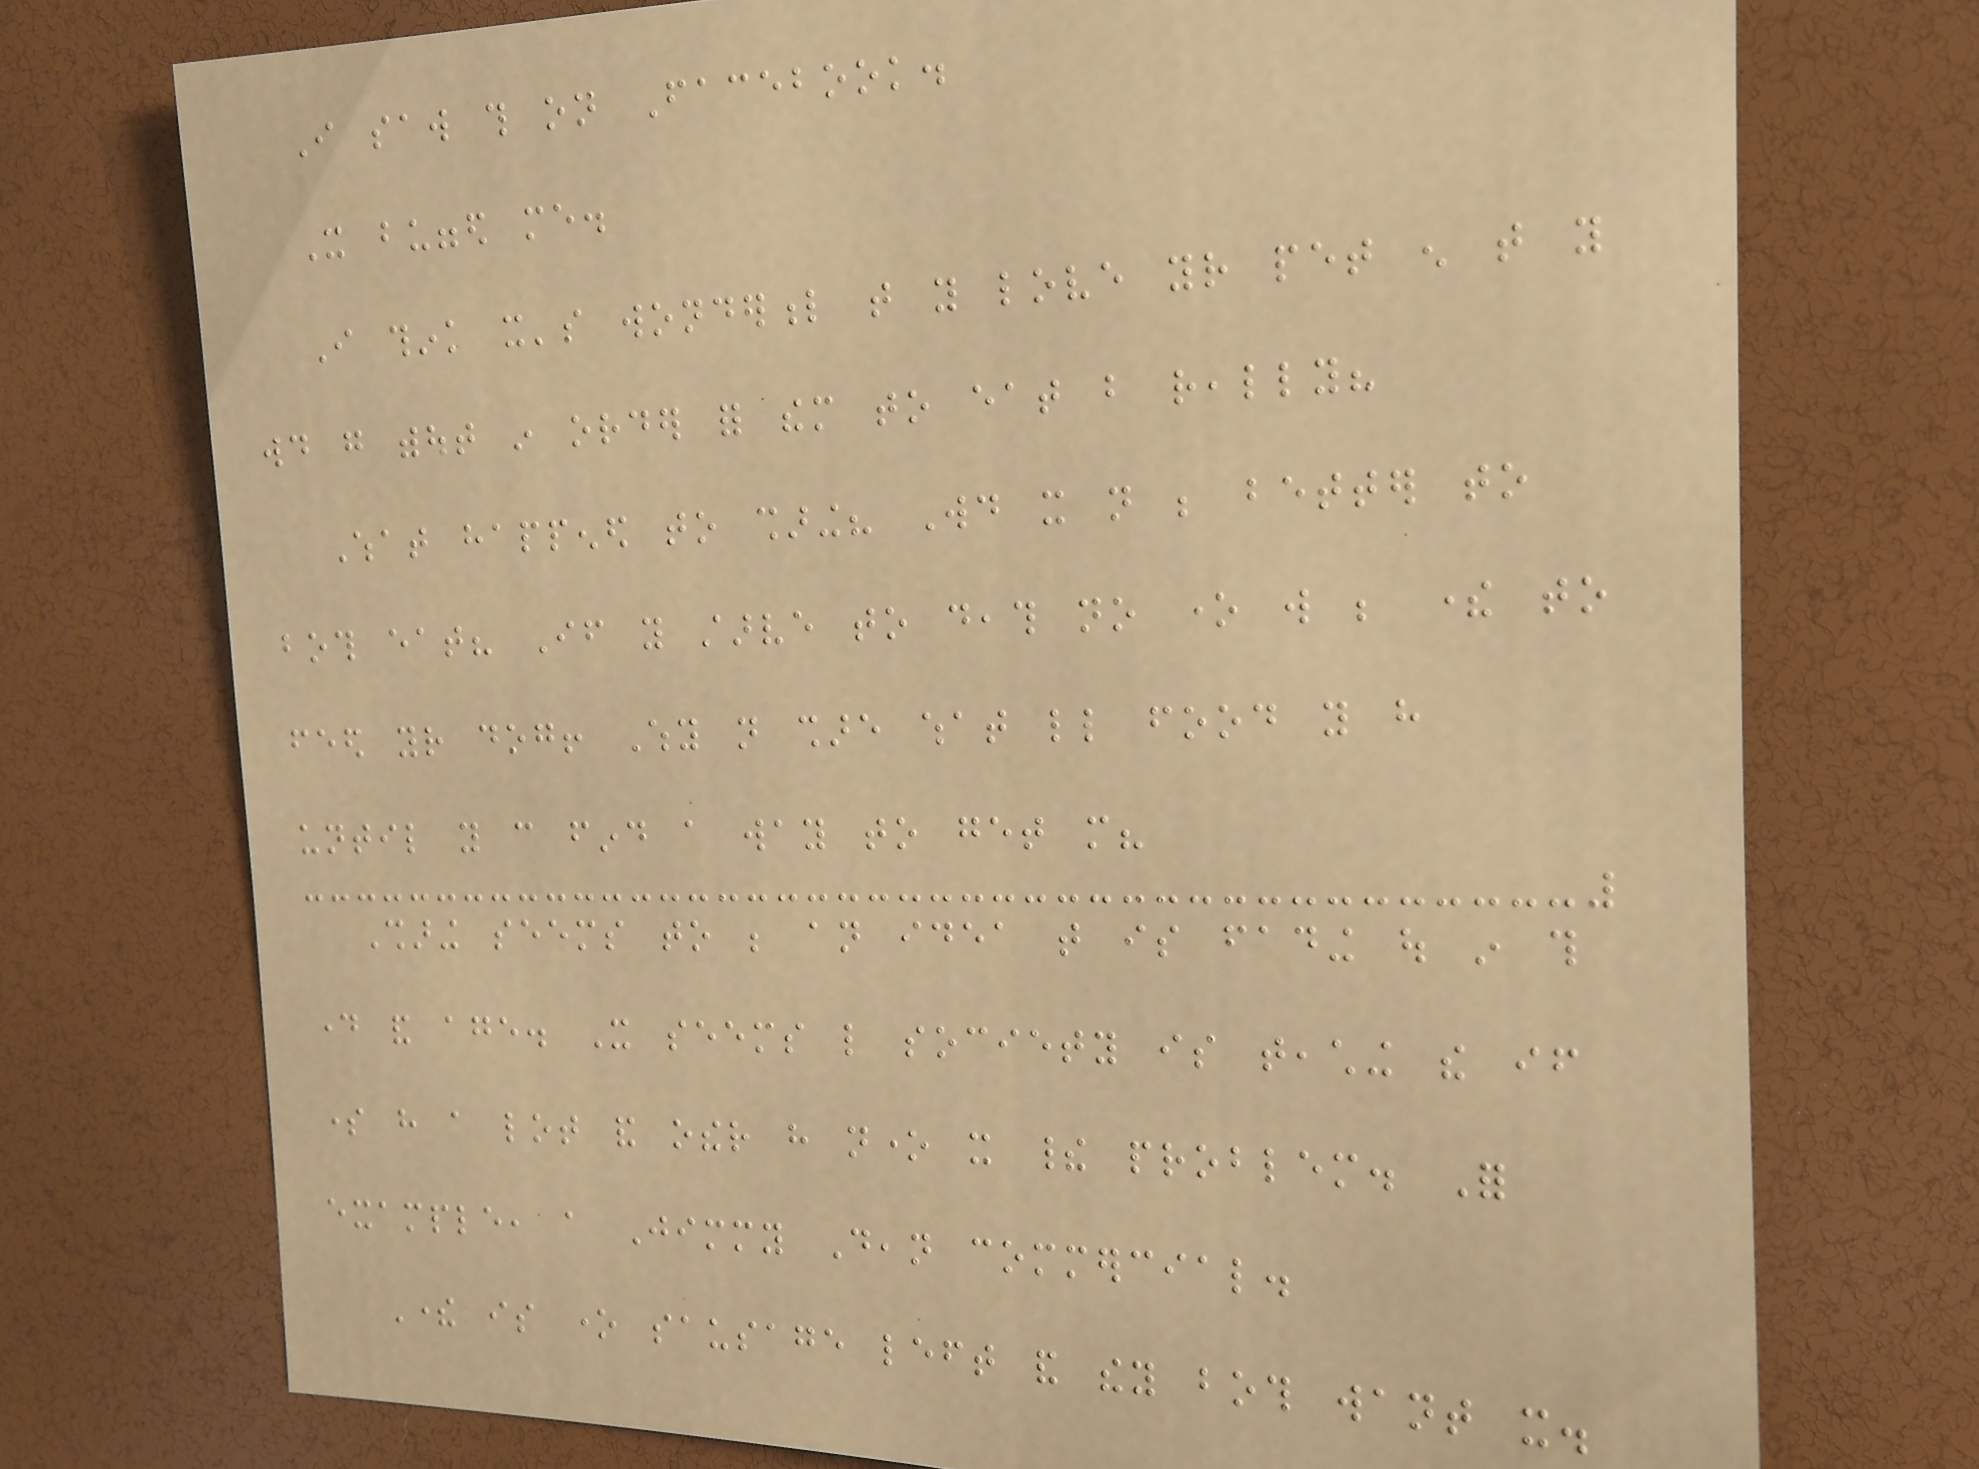I saw this on Facebook.
It bugged me.
I think it's wonderful that you love your pet enough that you
would go without in order for them to eat but really?
What happened to sharing? Would it not be better to
both eat? If you starve to death no one will be there to
feed your dog! Why not share what little food you have
until you can find a way to get more?
Sharing seems to be an idea that is fading out in this
day and age. It seems like society is teaching the if
some have a lot and other have none it their problem. For
example, a Jimmy Dean commercial.
There is one sausage left and they both want it.
